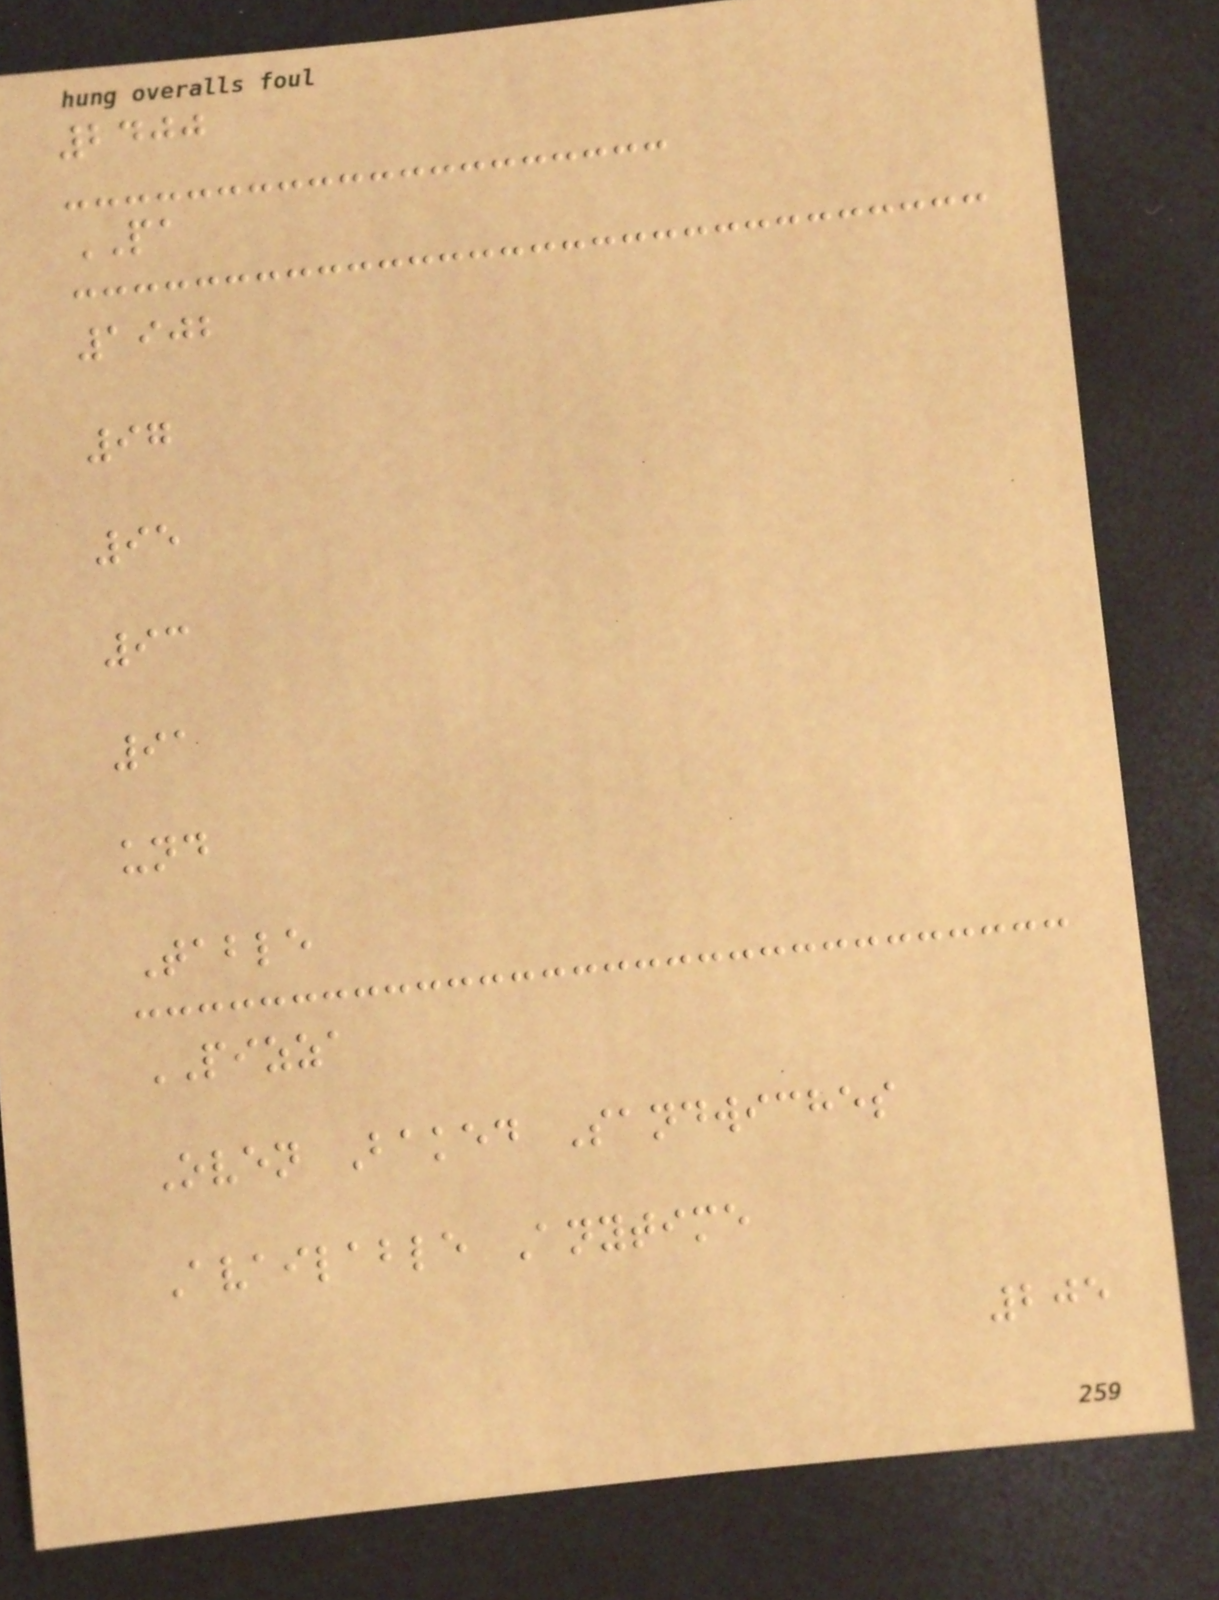2400
PA
1902
97
95
93
91
und
Table
PIZZA
Oven Baked Sandwiches
Available Anytime
205
